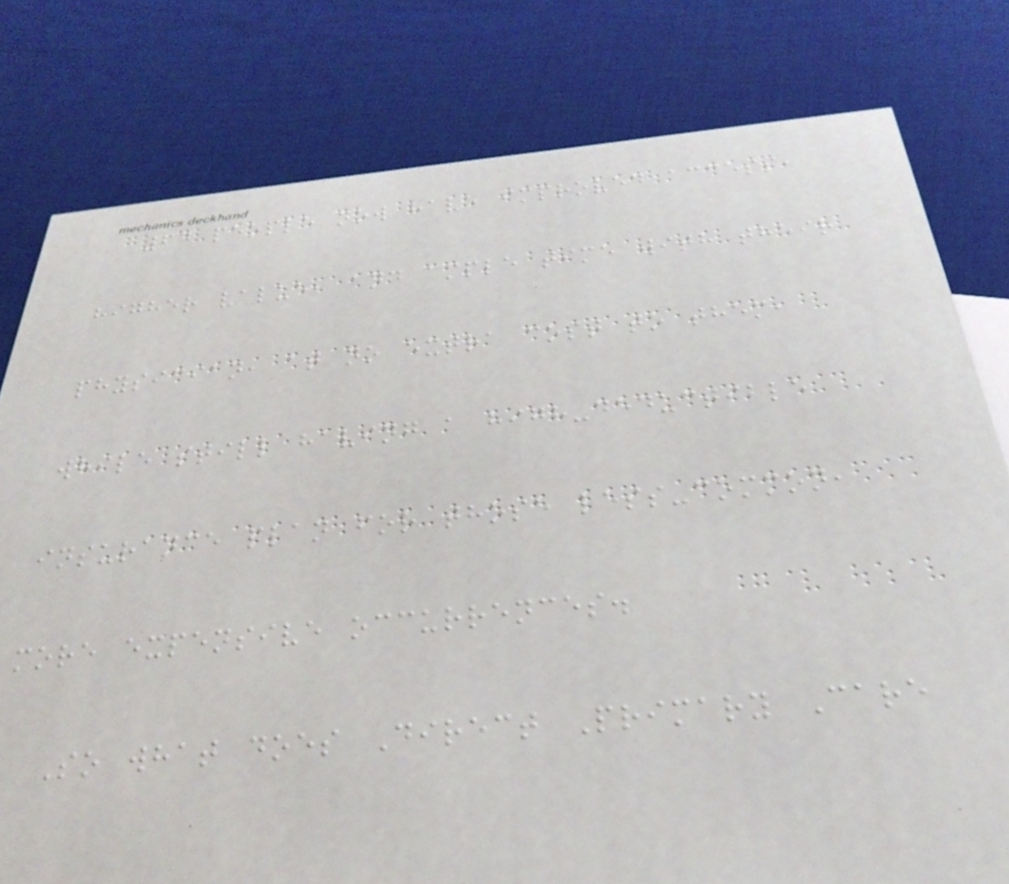64 people now have improved access,
higher value, and ample time with their
physician, at no extra cost to them,
while still having a high-deductible
insurance plan for those less-common,
more expensive occurrences.
So what does Direct Primary Care
